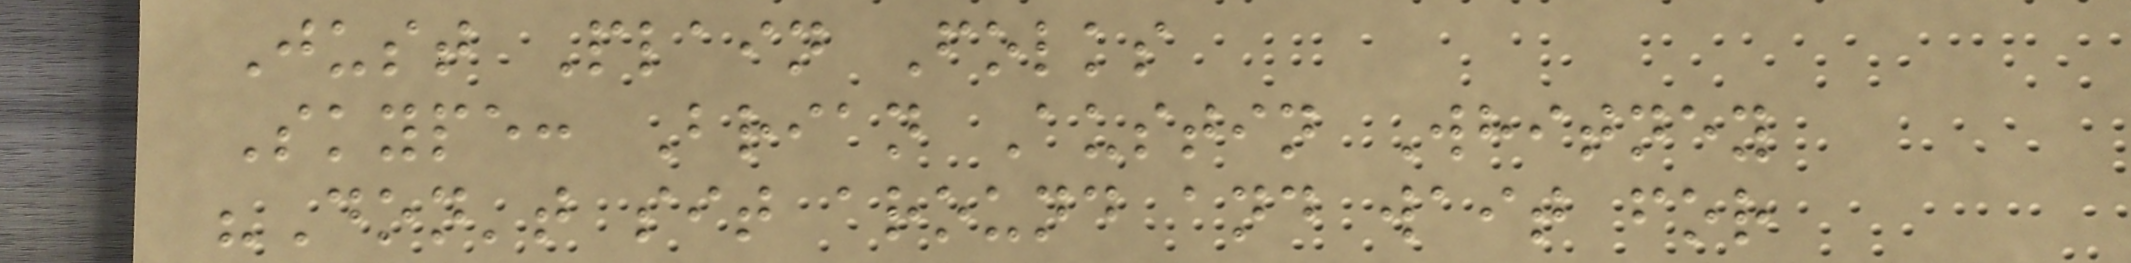Just Plain Folks
Skype: Brian Austin Whitney
"Don't sit around and wait for
